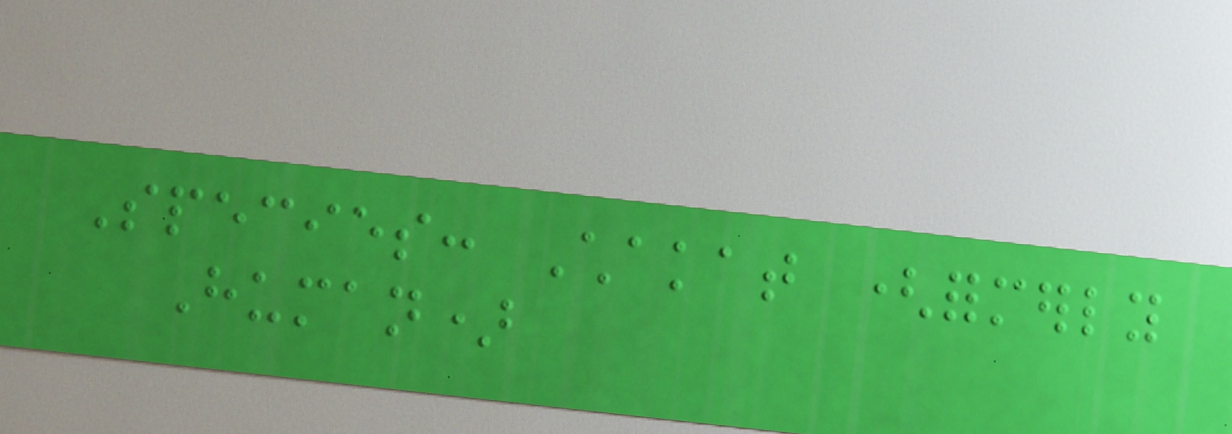Species: Chakat (formerly
Human)
